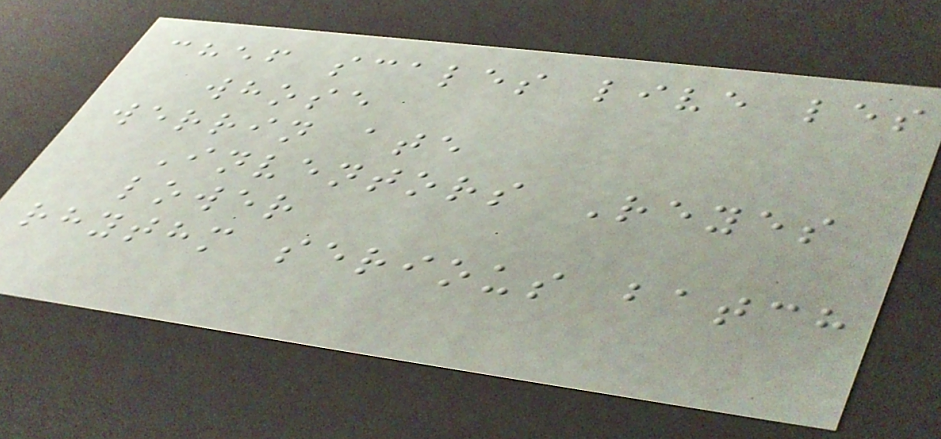chef scales live les
whose
werrin ate
Inventors Reyes
lower
rhythm serious batch
